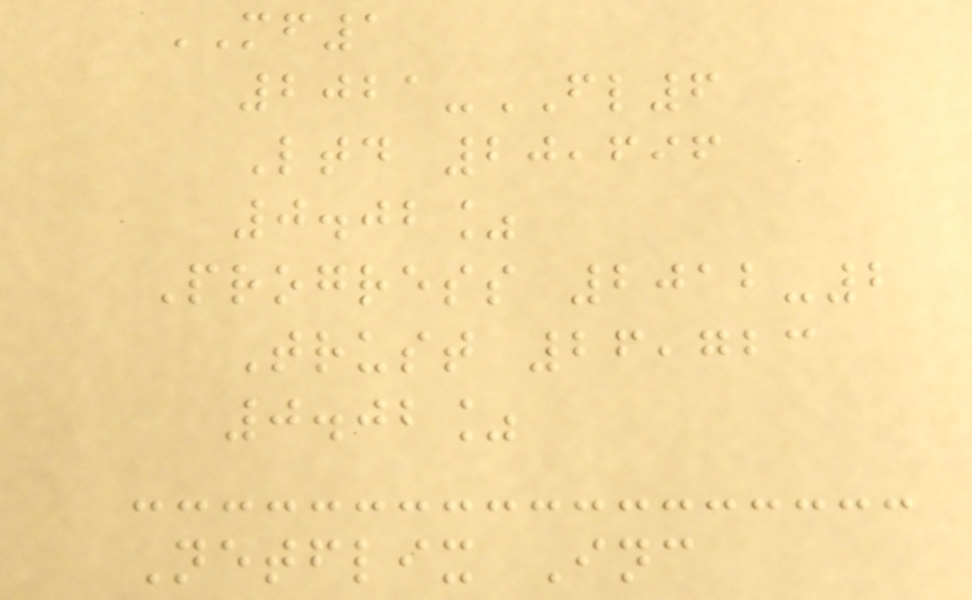MF1
2021-FL6
Ltd 20,696
0.02%
Progress 2012-2
Trust 26,723
0.02%
Netflix Inc
